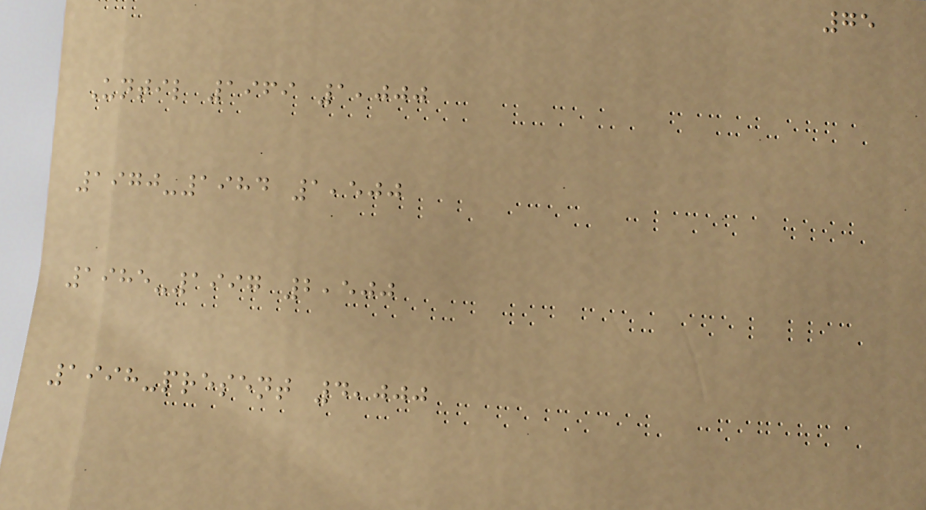75
Until 1969 1,000
1970-1984 1,500
1985-1997 2,500
1998-present 4,000
